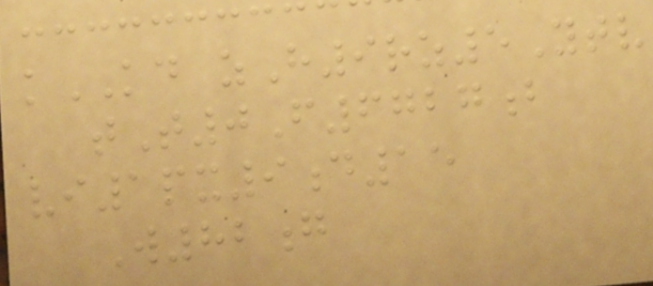kKD zH9rz5Ytv
tT0F6727b
vi1px9d15
W82g
